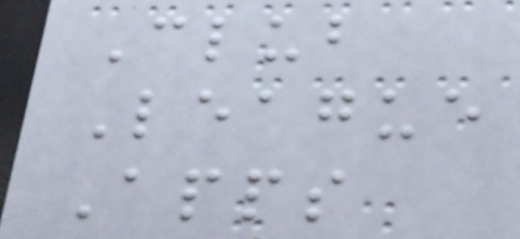Club
League
Apps
